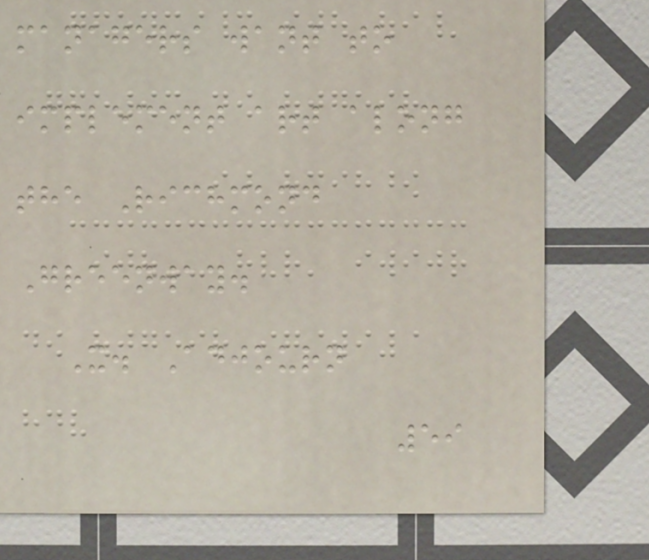managers want to
implement art along
the Richmond
Greenway.
X. Adjourn
59
